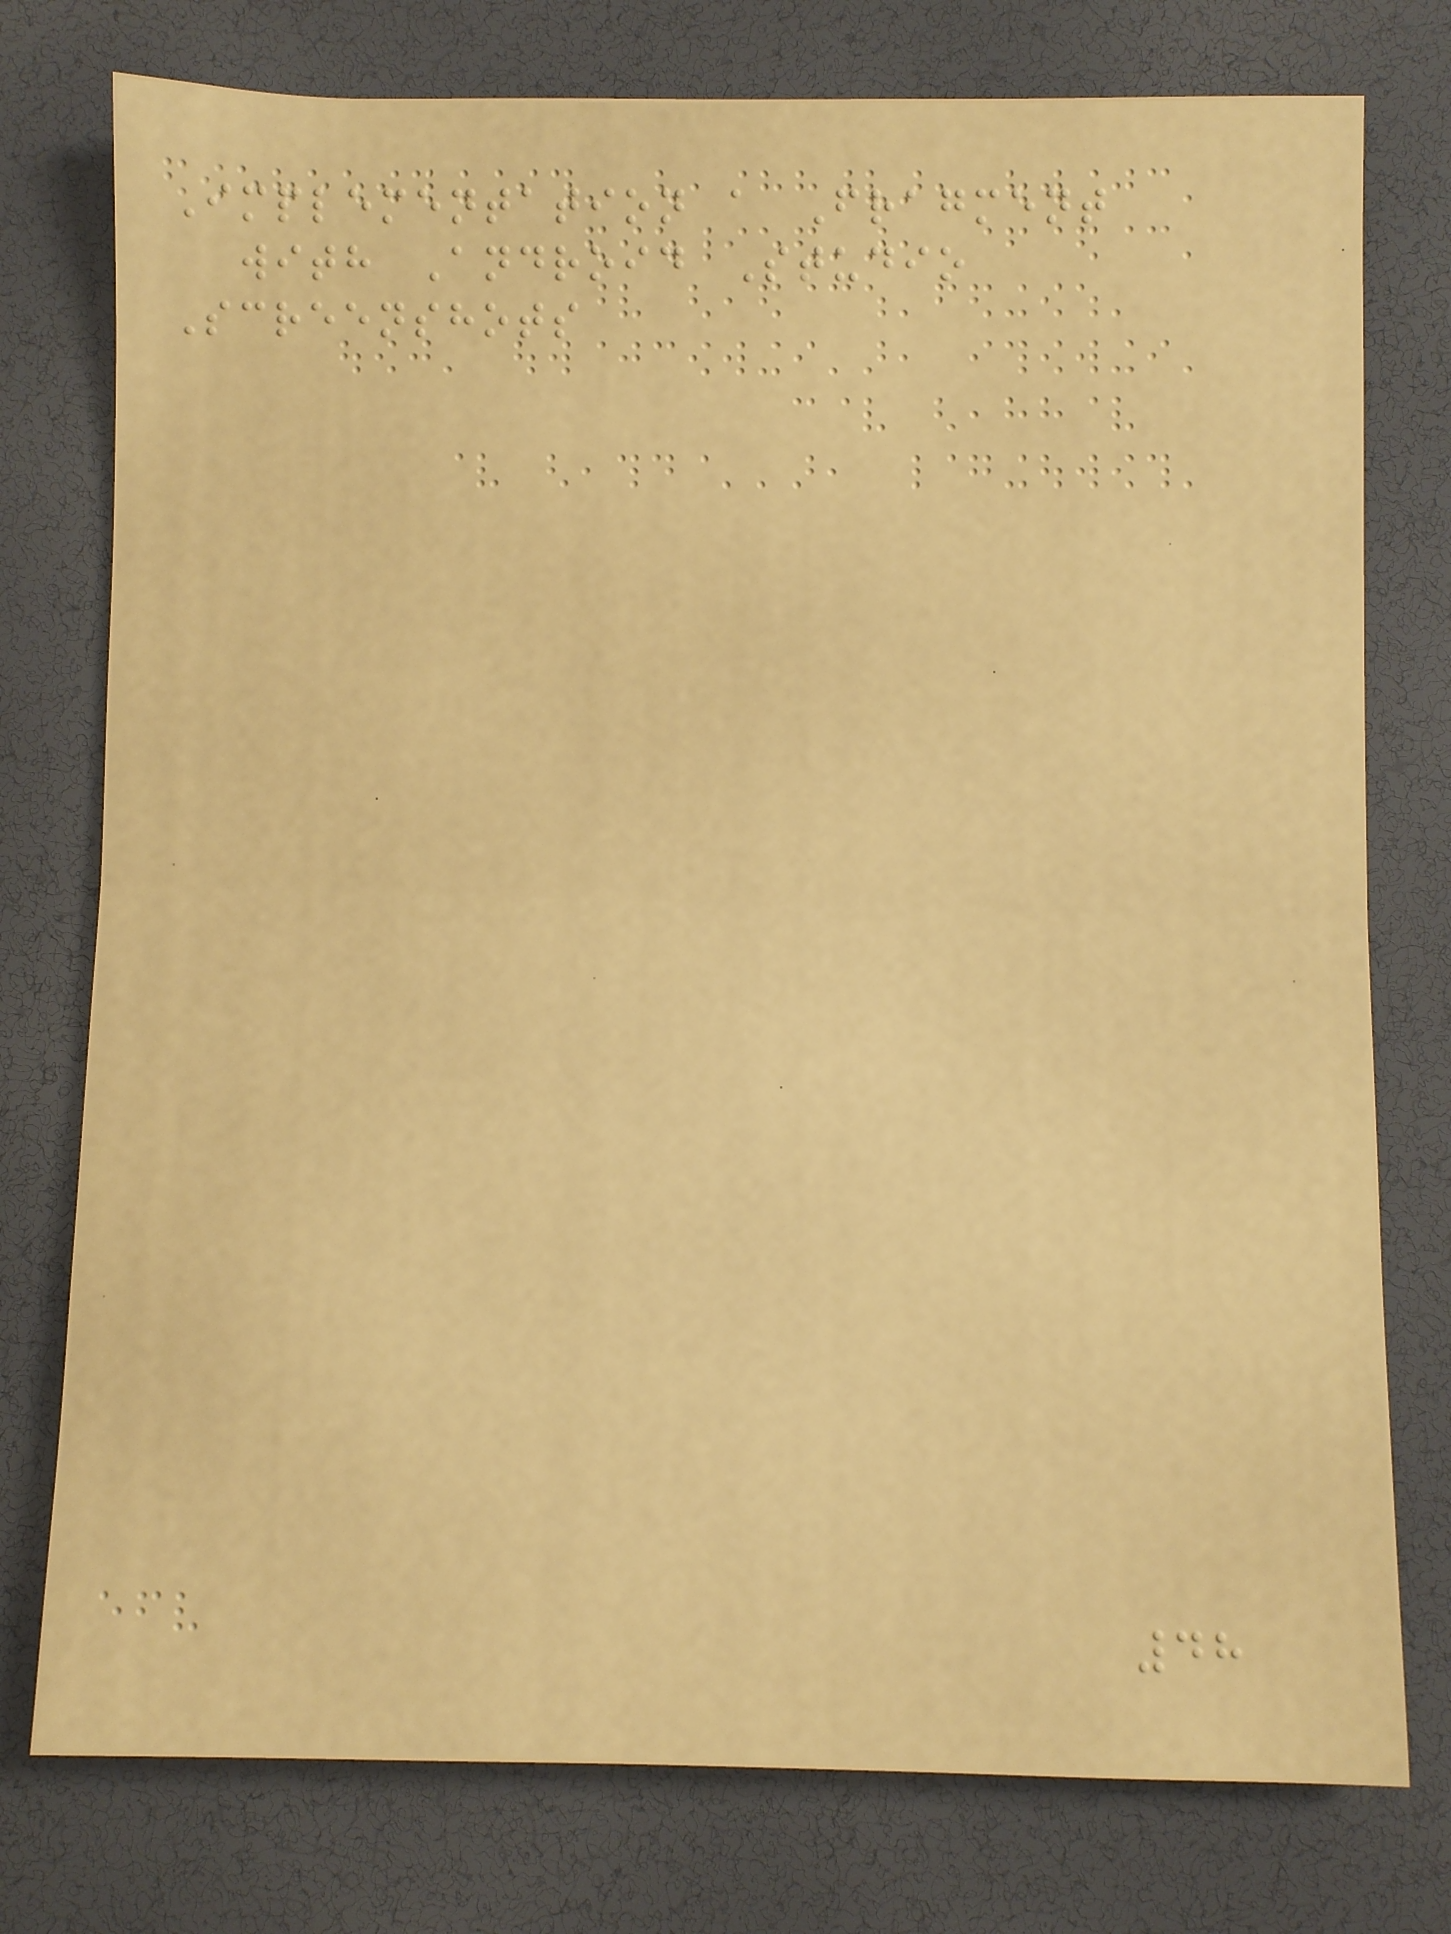Implementation a Fragment
with Android Studio
Screenshots
48
